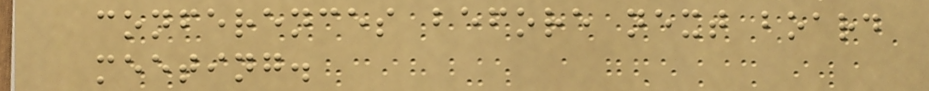conferences before next board
meeting.
